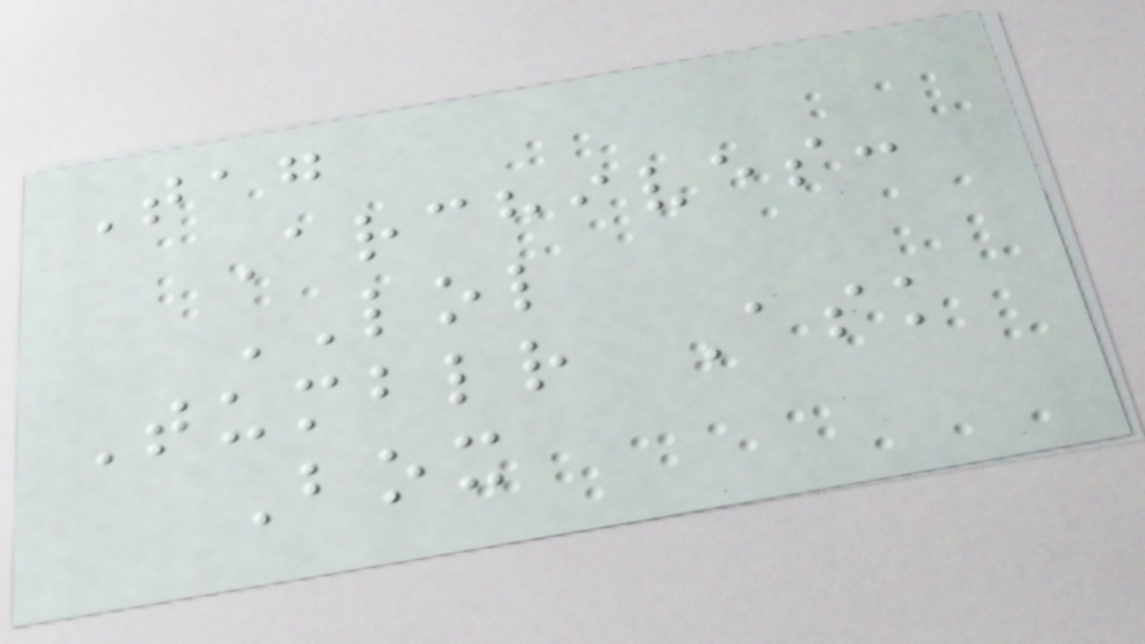Tag
Archives:
LOL
Tumblr Ask
Box
